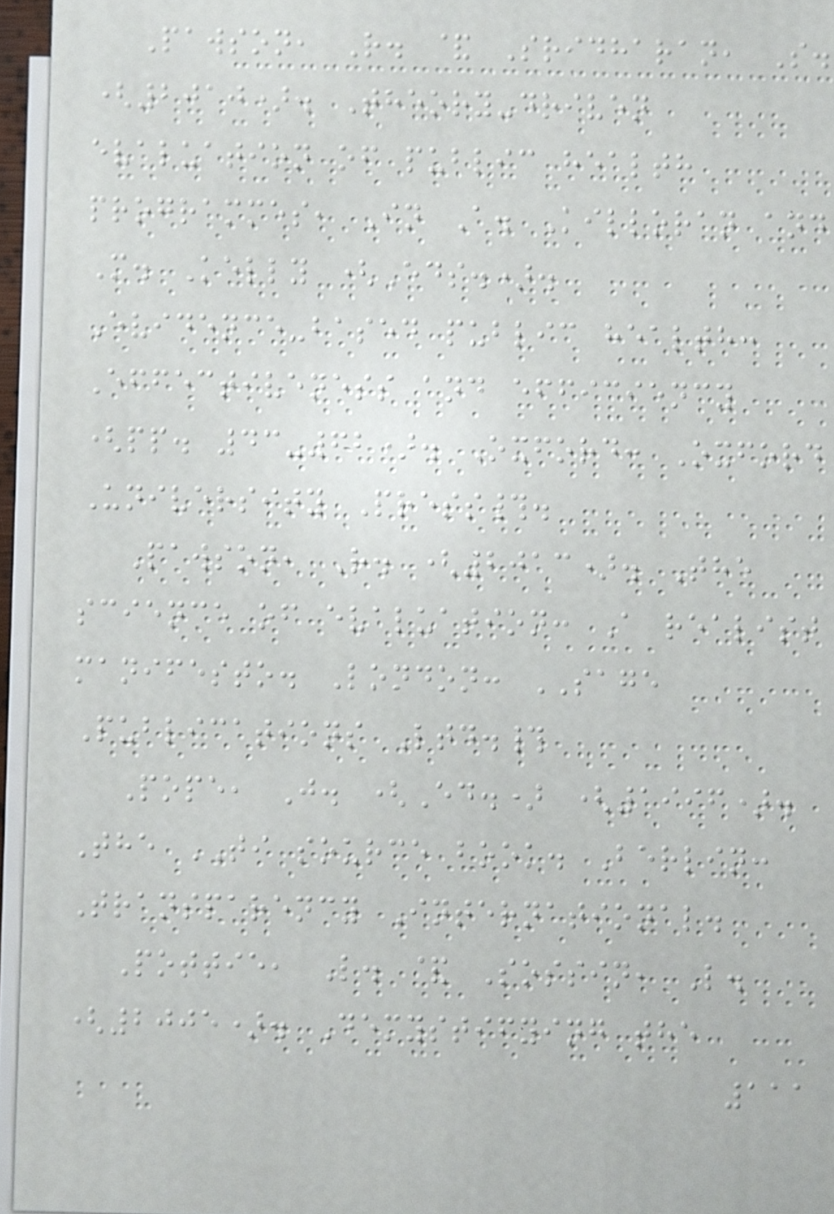Pawson, R. & Sridharan, S.
(2010). Theory-driven
evaluation of public health
programmes, In A. Killoran and
M. Kelly (Eds.).
Evidence-based public health:
Effectiveness and efficiency
(pp. 43-62). Oxford: Oxford
University Press#.
Pawson, R. (2013). The
science of evaluation: A realist
manifesto. London: SAGE
Publications Ltd.#
Pope, J. (Ed.) (1996).
The TI source book. Berlin:
Transparency International.
Pottie, L. & Sossin, L.
(2005). Demystifying the
111
